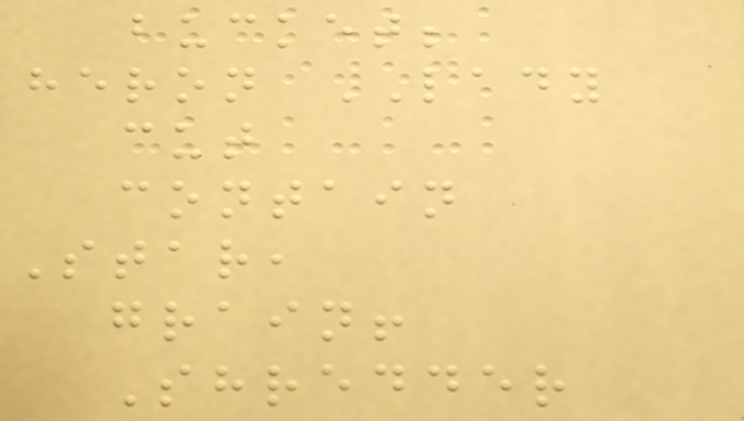bucket;
heron LADY
cut
contain
Star,
grain!
Shredder
